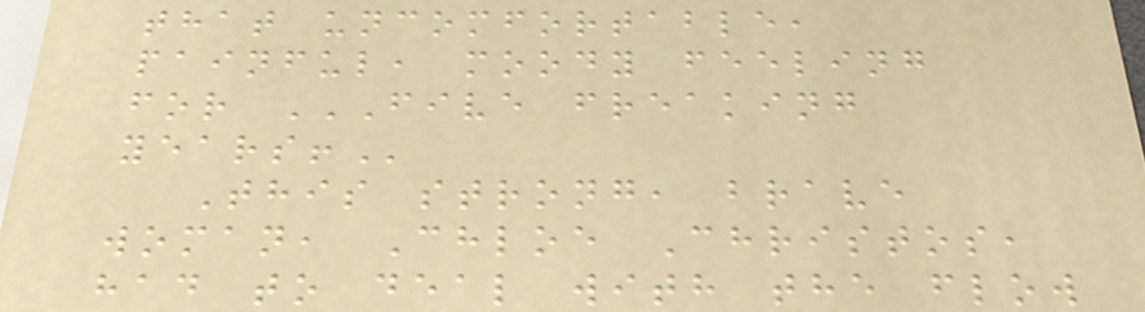that uncomfortable,
painful, moody feeling
for FIVE FREAKING
YEARS!
This strong, brave
woman, Chloe Christos,
had to deal with the flow
